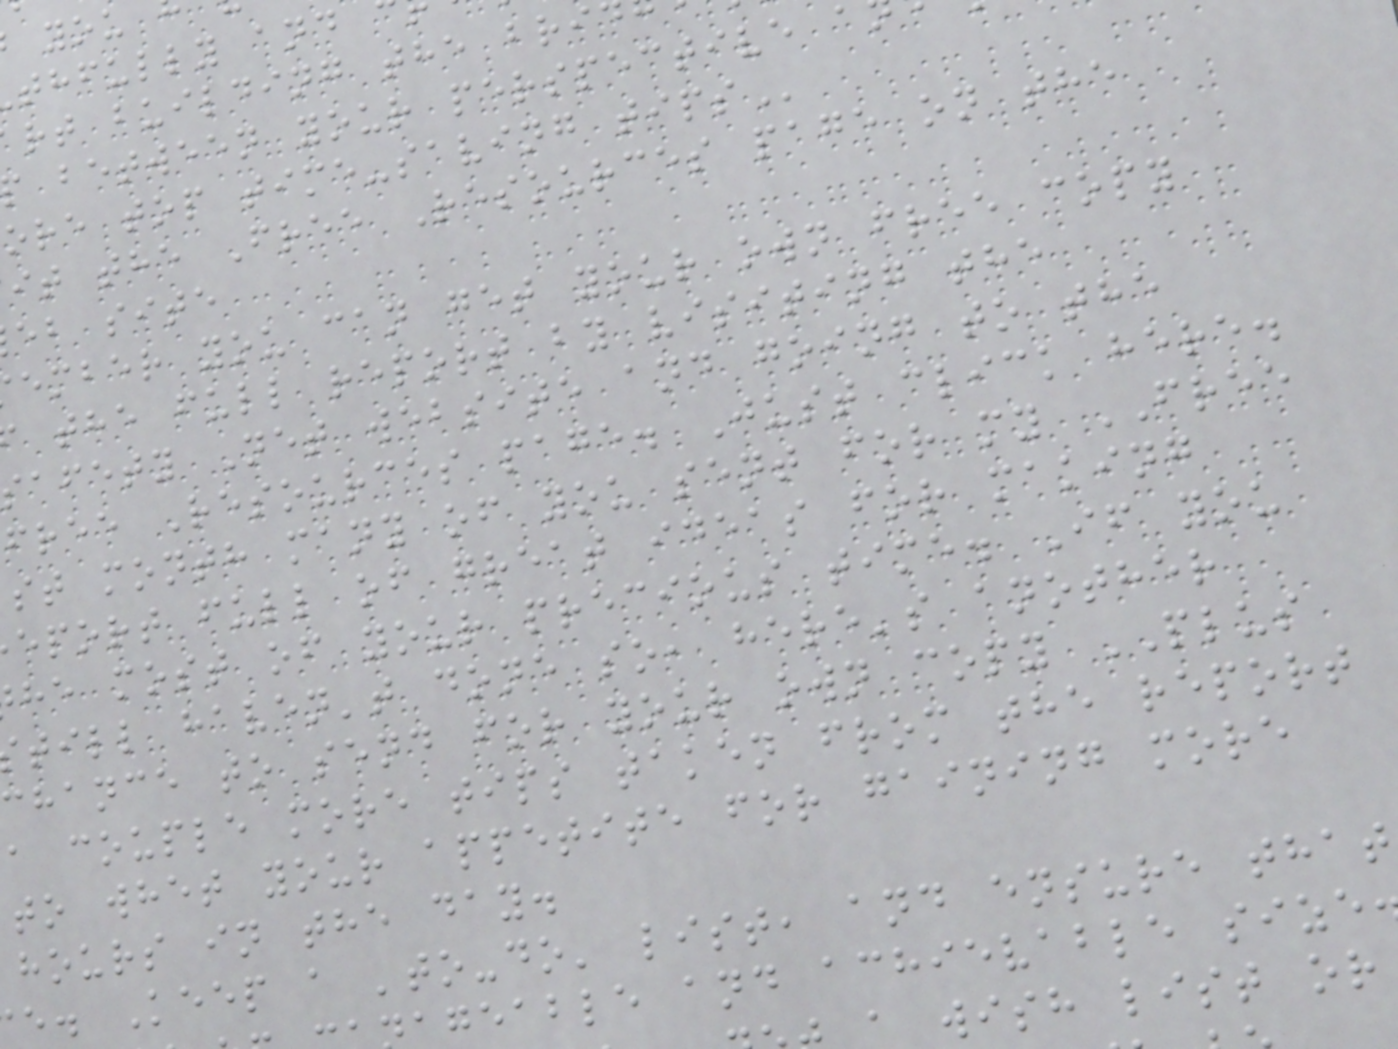thfully and
rt building the bri
between your perspective a
ore top time-saving
it the Free Resources page on the
eb site
ember you can get your own free copy
the full report by visiting the
safety Net website and going to the
free Resources page. Just click here.
st month many of you sent for my FREE
eport full of great ideas for making
he most of your precious time. If you
till haven't done so, here's another
chance to send for your own copy PLUS
a couple more tips taken from the report
to whet your appetite for gaining more
hours in the day.
e. Keep a 'to-do' list, and ensure that
ageable and achievable size
wish list or
